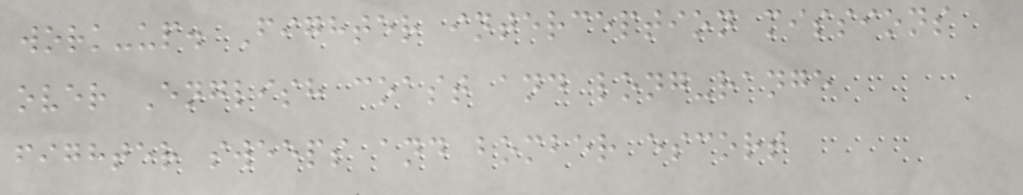work-up. Fighter interception missions
over English coast and long-range
fighter sweeps and bomber escort
